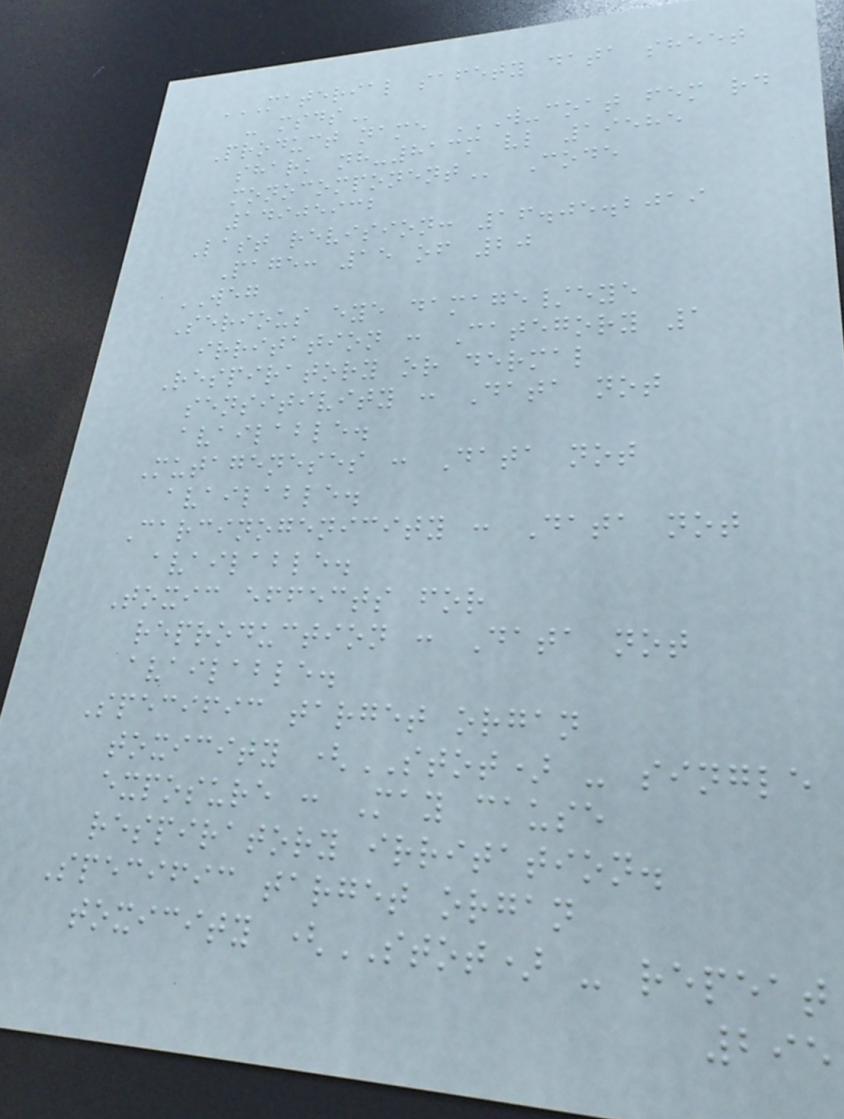MATERIAL SAFETY DATA SHEET
- MSDS
Product name W-COAT FEM RD
SHARK NH-813M VL 19585
MONOCOMPONENT Code
14905932
Last revision: 16.05.2019
Page: 15 of 20
WEG
Serious eye damage/eye
irritation : Category 1
Respiratory or dermal
sensitivity : Data not
available.
Mutageneses : Data not
available.
Carcinogenicity : Data not
available.
Toxic effects for
reproduction : Data not
available.
Specific target organ
toxicity (STOT) - single
exposure : May cause
respiratory irritation.
Specific target organ
toxicity (STOT) - repeat
295
